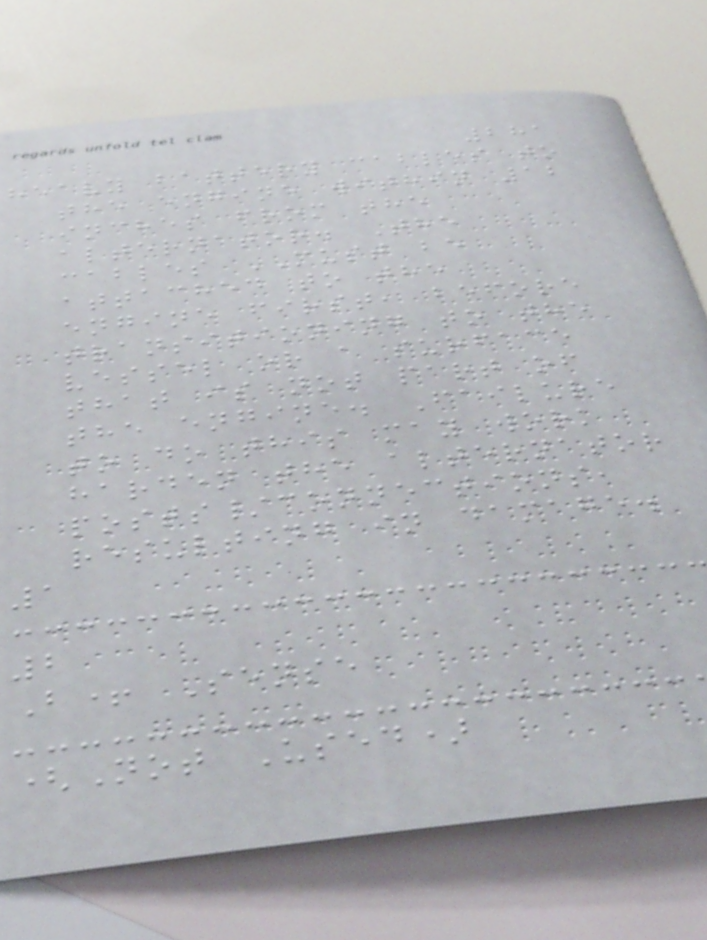281
heavy battery cables to
the engine within 12
inches from the
alternator. The
cables MUST be
attached to the
engine first, before
transitioning to the
vessel or a surface
that is not part of
the engine. Failure
to do this may work
harden the alternator
posts/connections,
resulting in damage.
1
2
B+ Sense
(Not Used)
